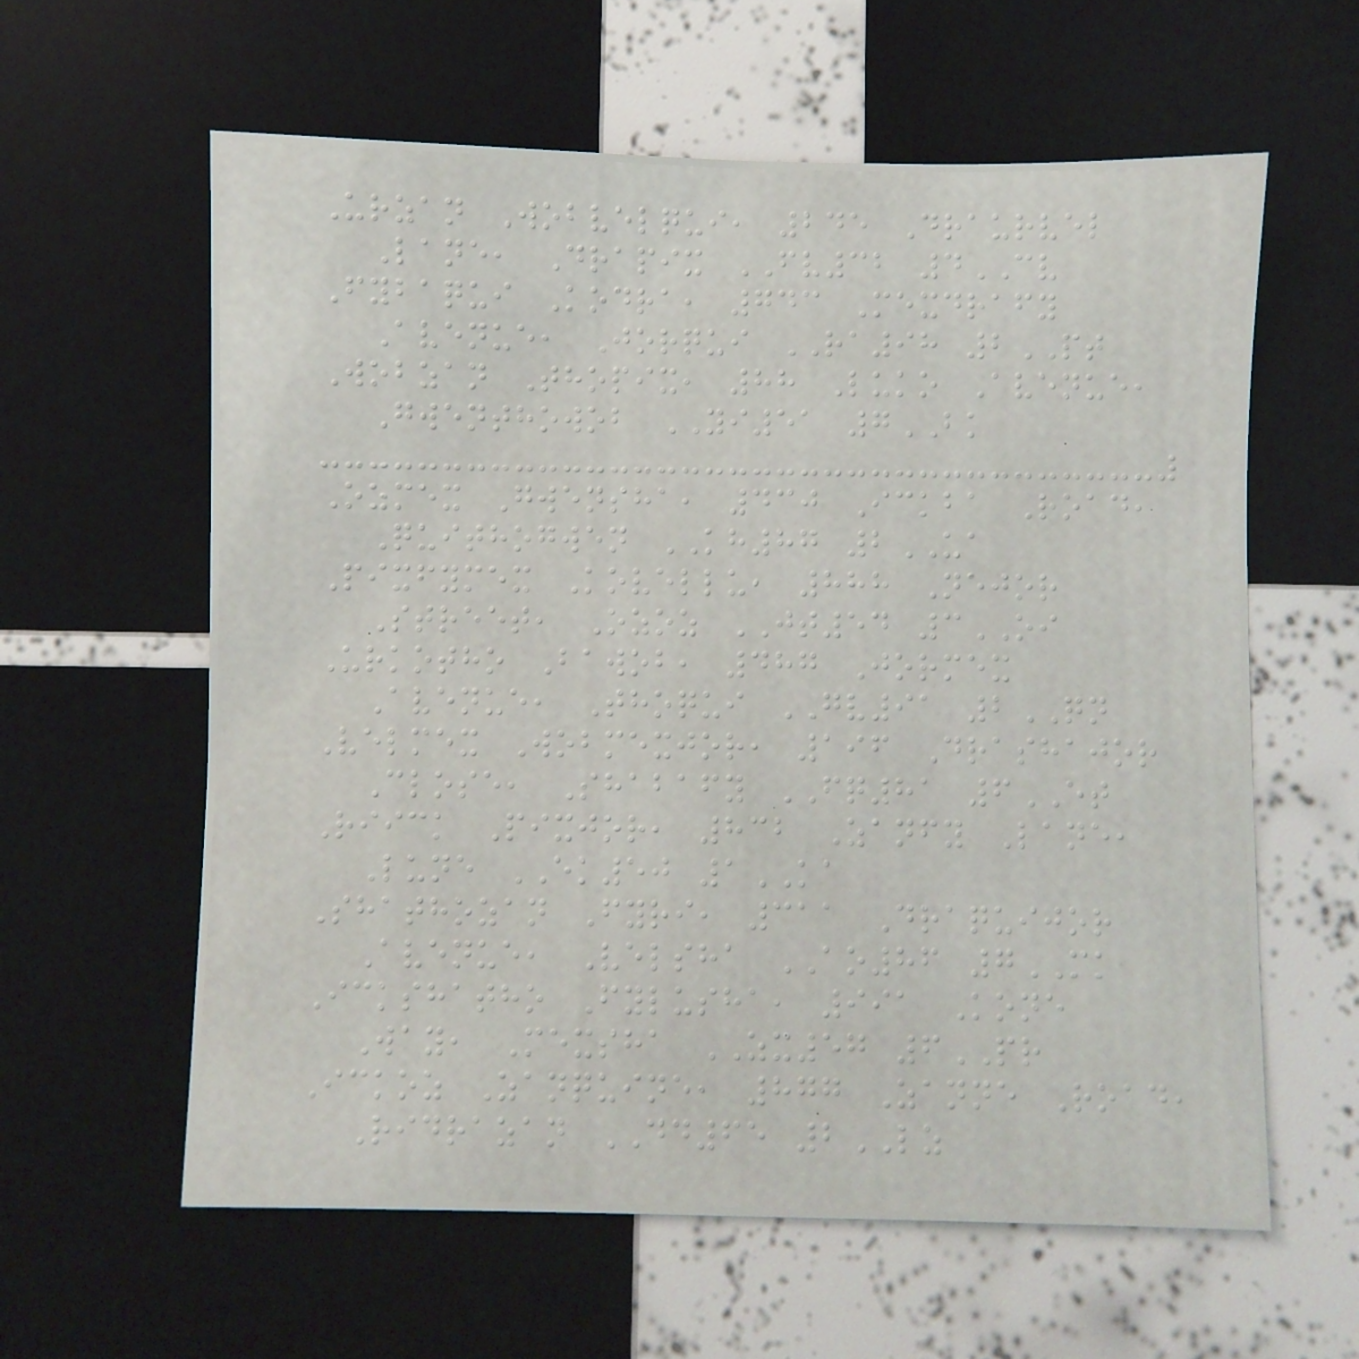Urzan Wobvelqui, 245 Draurvel
Lane, Drapix FV32 4CV
Fybaqui Kodra, 743 Mexdrafy
Avenue, Jorqui RA98 2PT
Wobzan Thopix, 88 Luko Avenue,
Gwenthowob YI51 7BK
Ozmex Gwensha, 430 Ickba Road,
Quithogwen KH87 2UA
Pixfymex Kovellu, 888 Nejor
Street, Ozoz JT54 3OI
Urkotho Bawob, 487 Jormex
Avenue, Thoqui GV91 2QN
Velmex Wobmexjor, 196 Drashajor
Close, Shabafy FQ81 6ET
Riick Pixjor, 832 Zanfy Lane,
Lune EK50 1KA
Shathozan Fyri, 311 Draquijor
Avenue, Velsha AO86 7MK
Ickshatho Fylusha, 991 Kone
Way, Mexsha ZX57 6PR
Ickoz Zanquine, 877 Zanne Road,
Ridrazan DD65 2LZ
